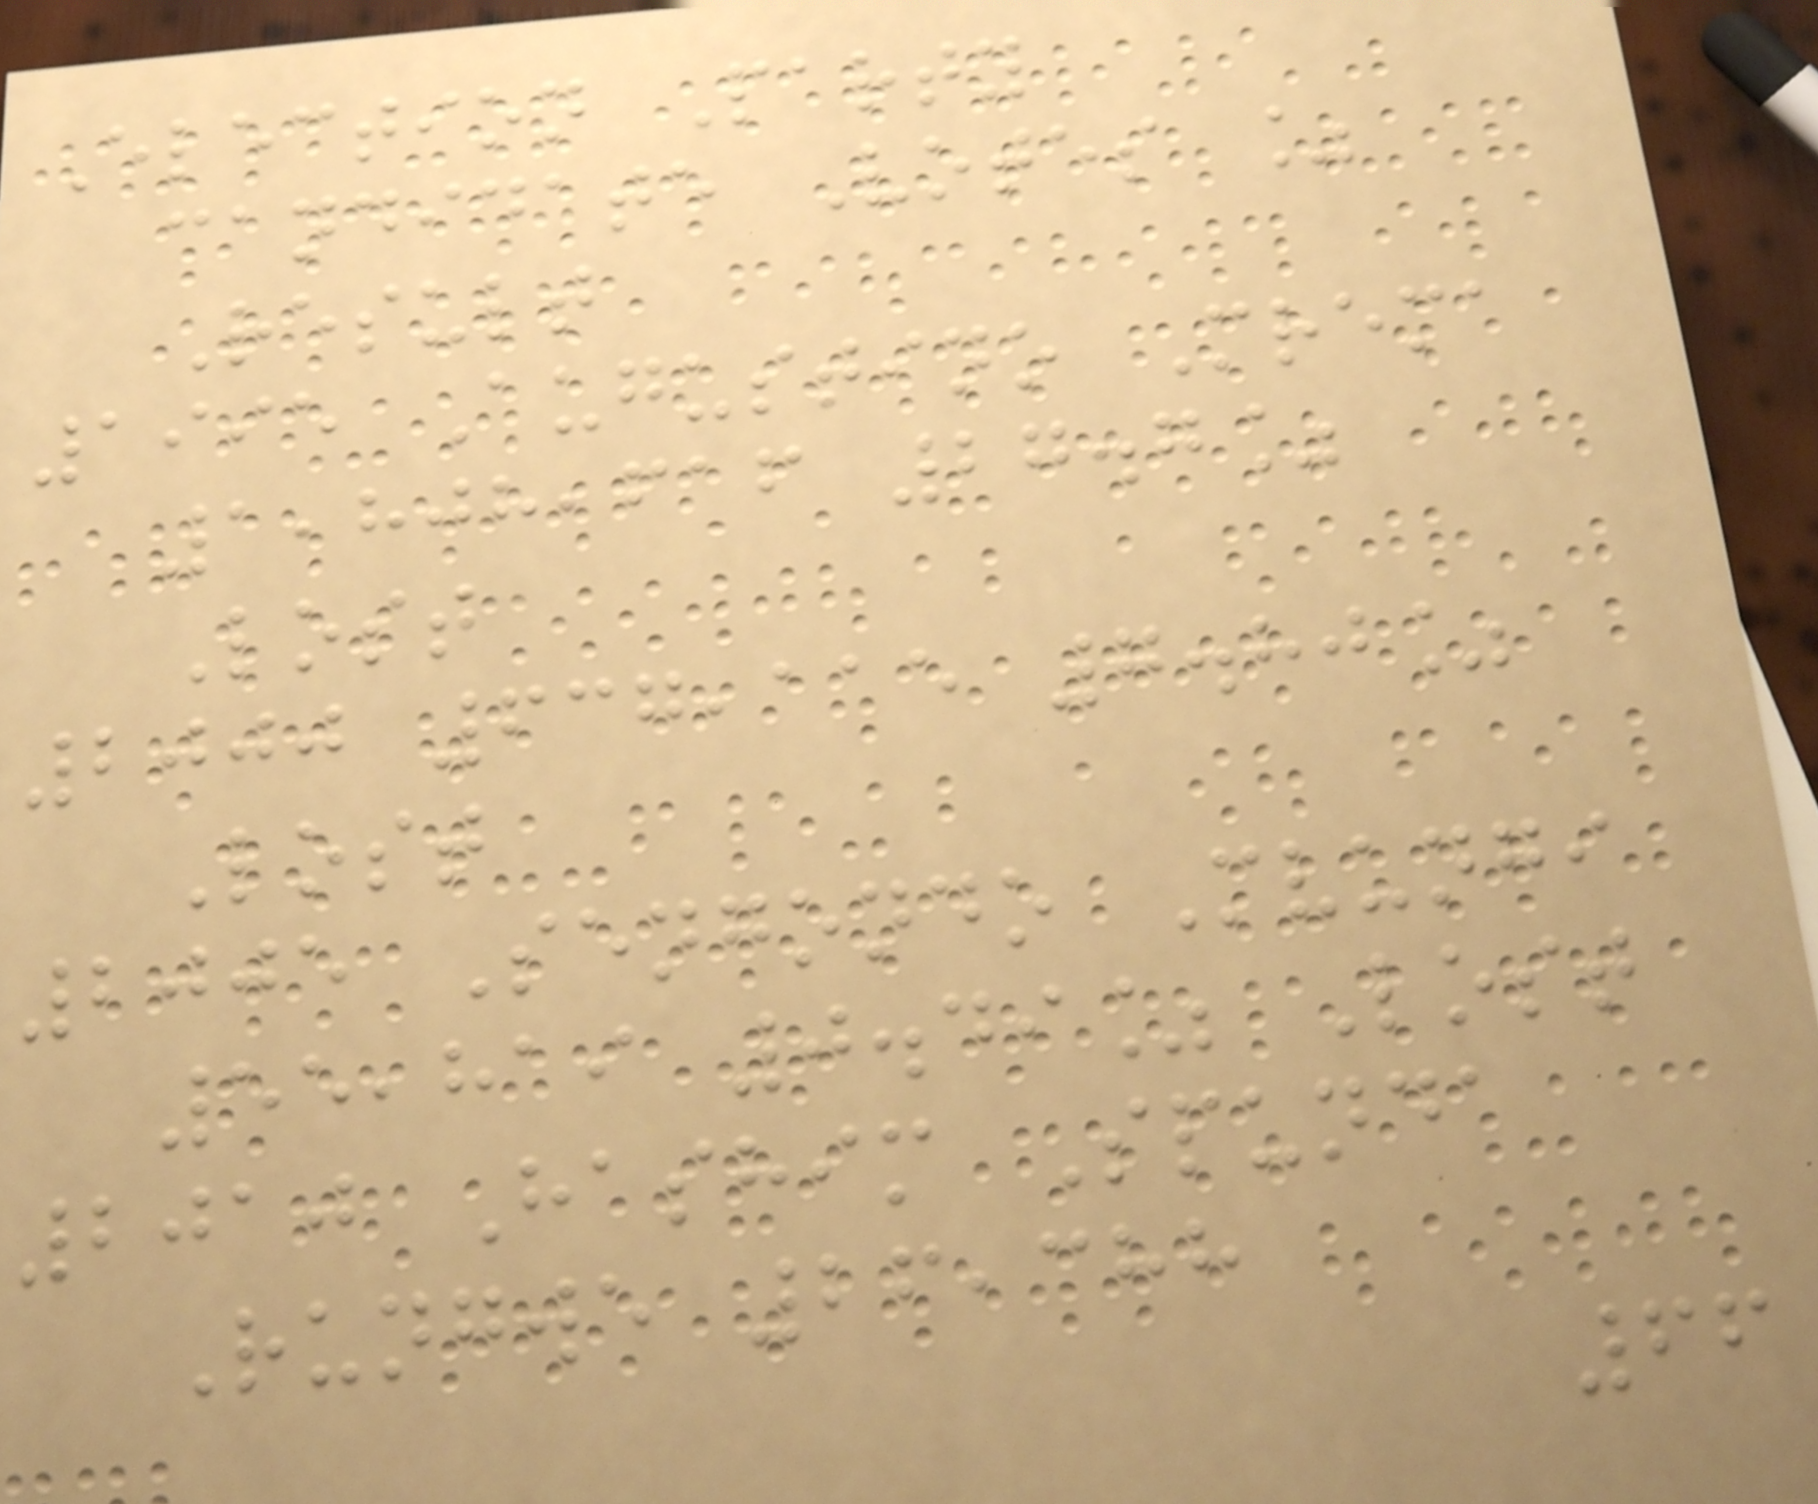Election Party
candidate Votes %
Result
1995 Augustino Mrema
1,808,616 27.7%
Lost
2000 637,115 7.80%
Lost
2005 Sengondo Mvungi
55,819 0.49% Lost
2010 Hashim Spunda
Rungwe 26,388
66
